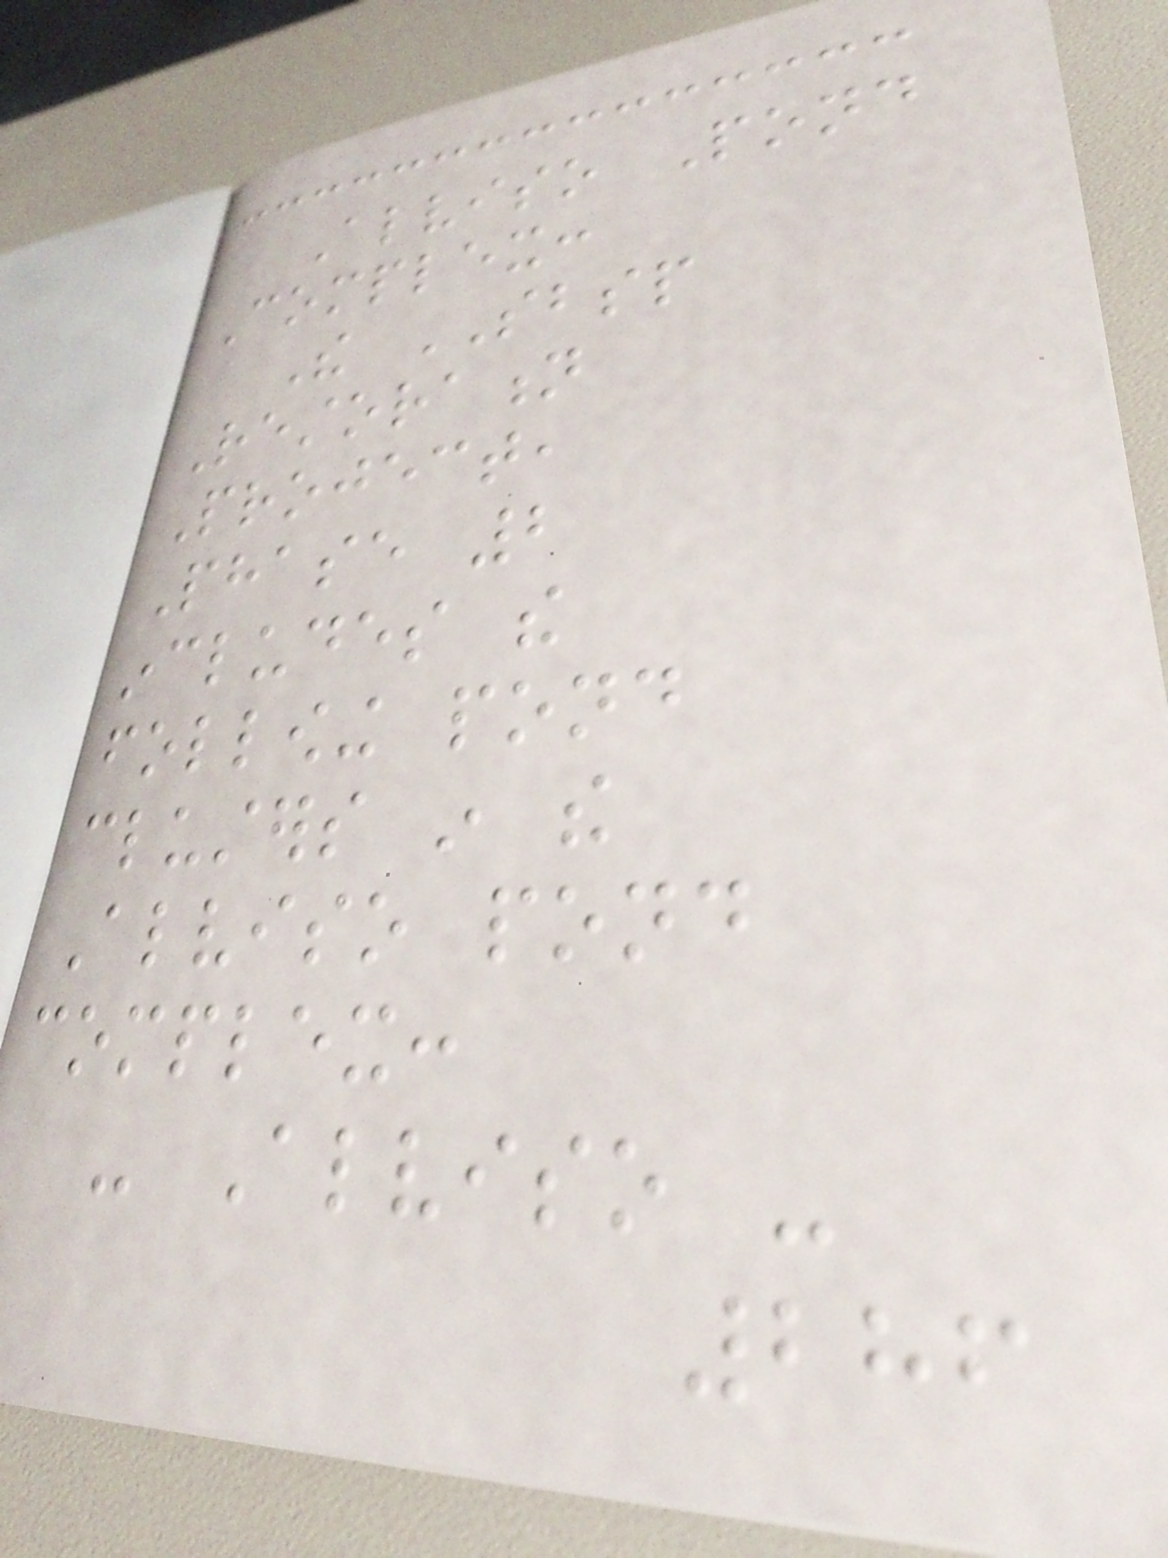Alviso Pond
Complex:
The SBSP
Restoration
Project,
Phase 2
includes the
following pond
clusters in the
Alviso pond
complex:
- Alviso -
286
